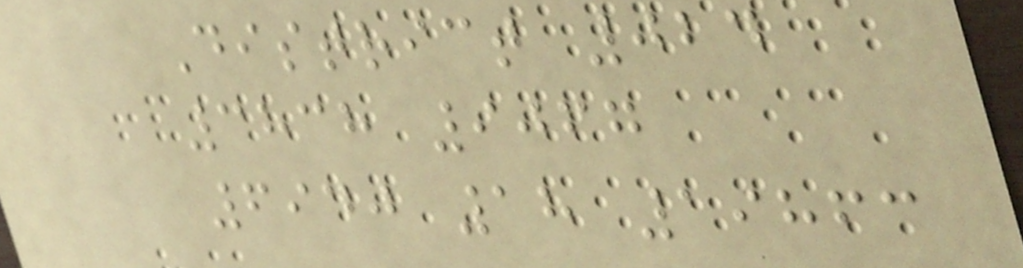District 024
3838 9067
6940 18 19863
